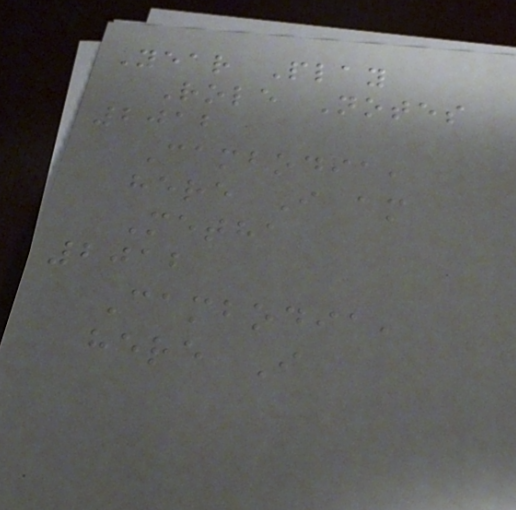Year Play
Role Notes
2012
Cambodia,
here I am
Metha
2012
Cambodia,
here I
